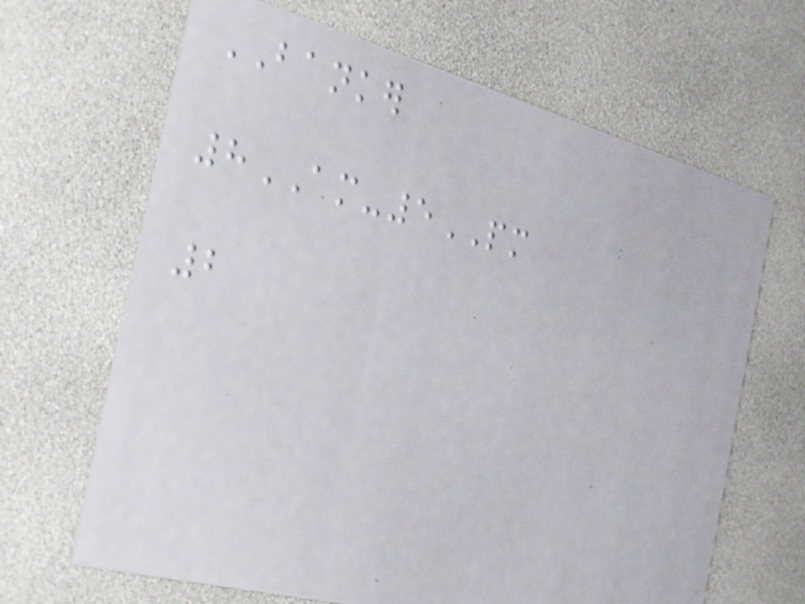BANKER
8AM-5PM
2
